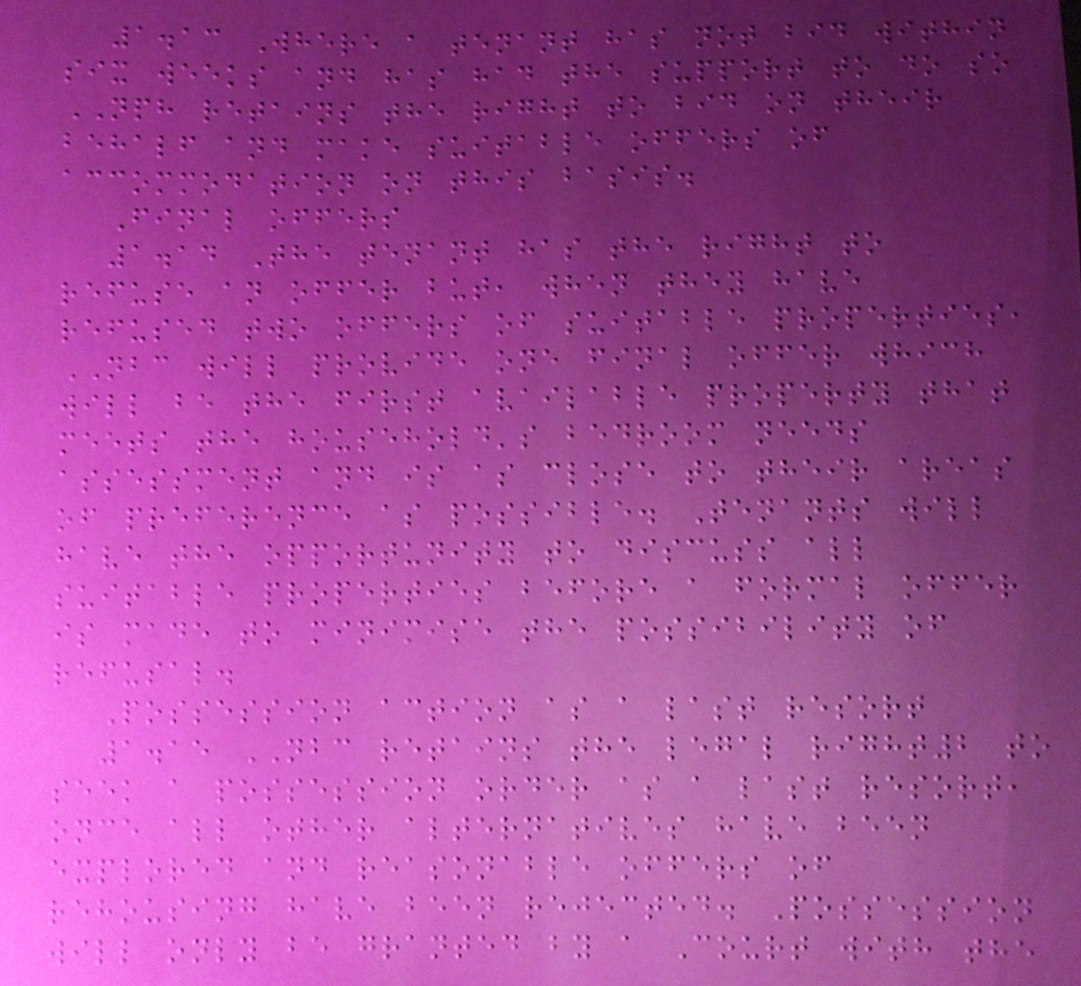1.13 Where a tenant has not bid within
six weeks and has had the support to do so
NPH retains the right to bid on their
behalf and make suitable offers of
accommodation on this basis.
Final offers
1.14 The tenant has the right to
refuse an offer but, when they have
refused two offers of suitable properties,
NBC will provide one final offer which
will be the first available property that
meets the household's bedroom needs
assessment and is as close to their areas
of preference as possible. Tenants will
have the opportunity to discuss all
suitable properties before a formal offer
is made to minimise the possibility of
refusal.
Possession action as a last resort
1.15 NBC retains the legal right2 to
seek a possession order as a last resort,
once all other alternatives have been
explored and reasonable offers of
rehousing have been rejected. Possession
will only be granted by a Court with the
